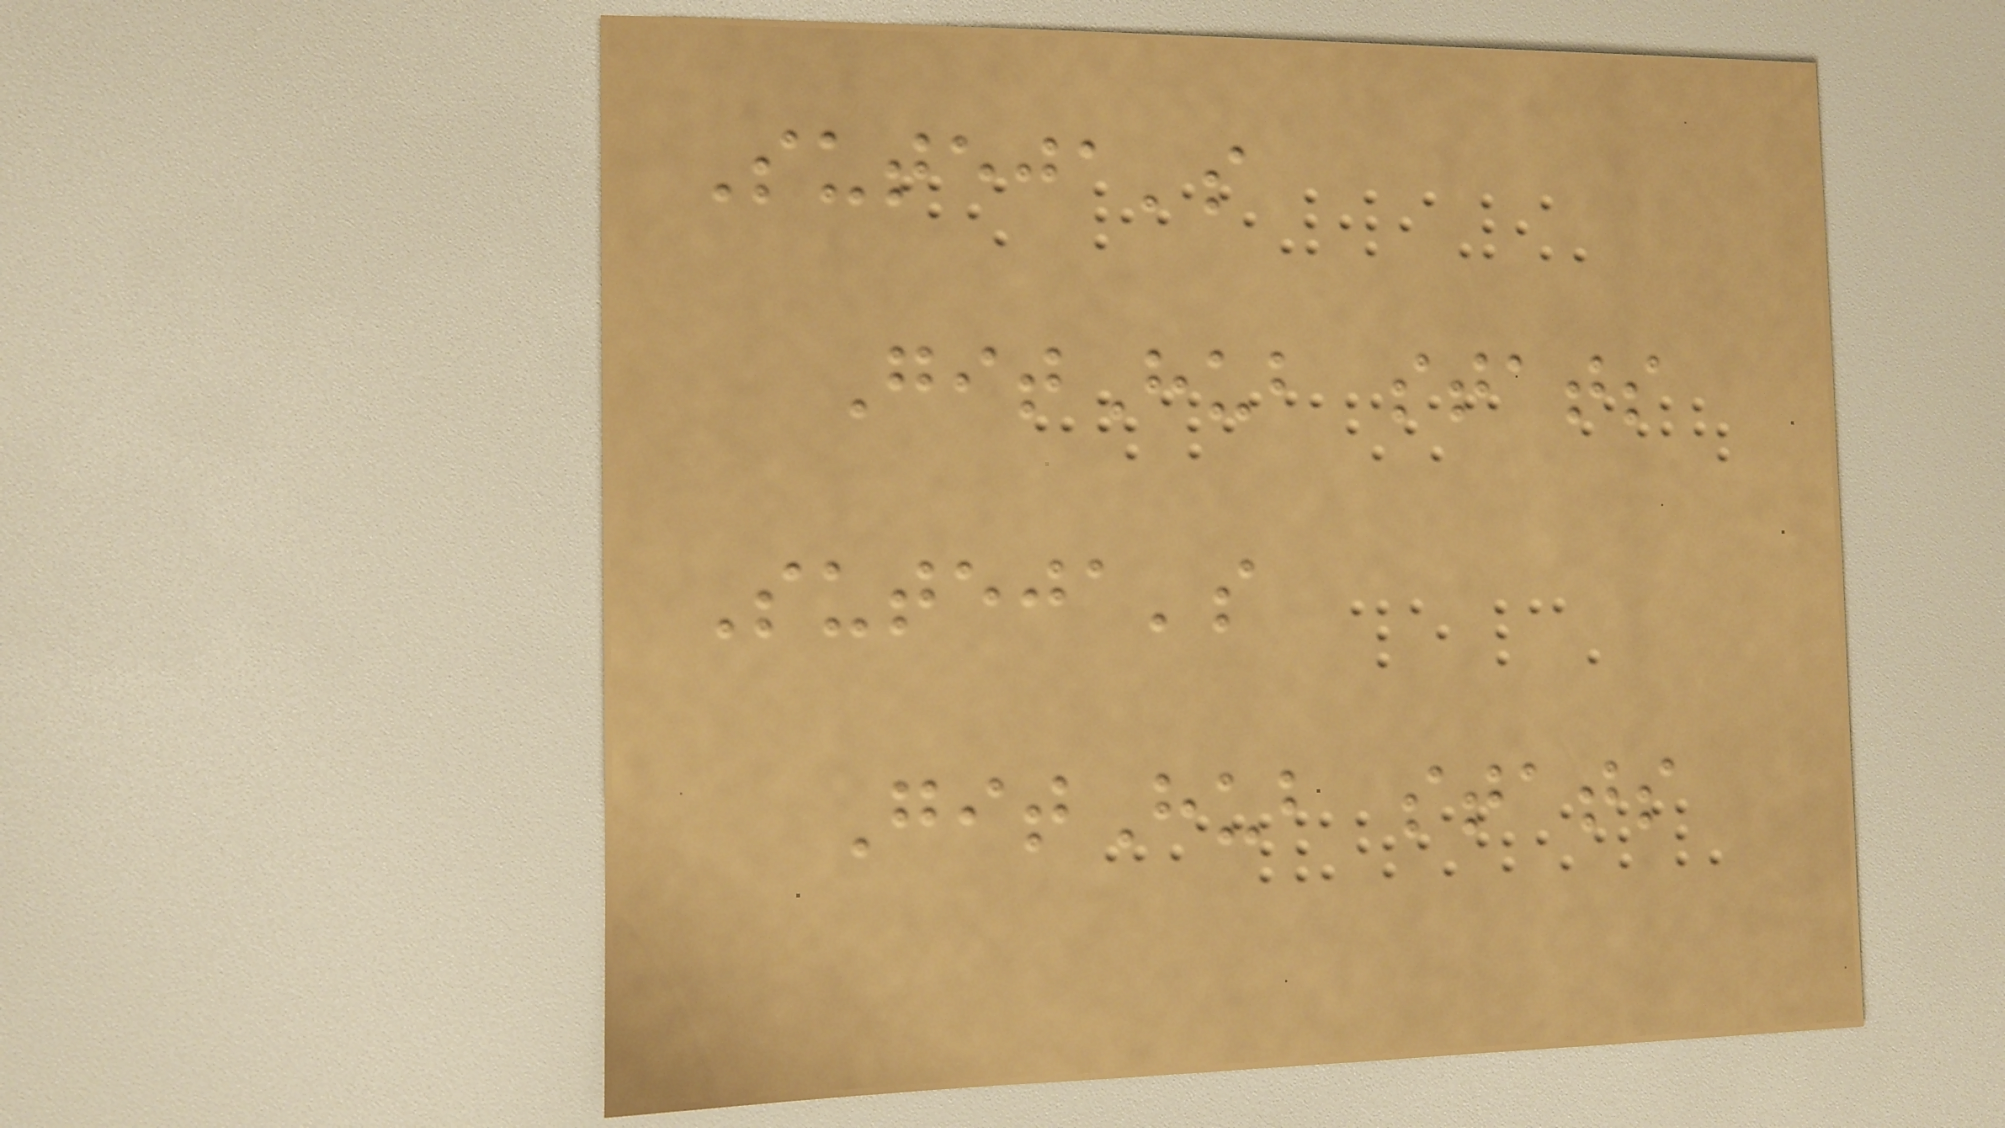Suteja's
GitHub stats
Suteja's
GitHub stats
